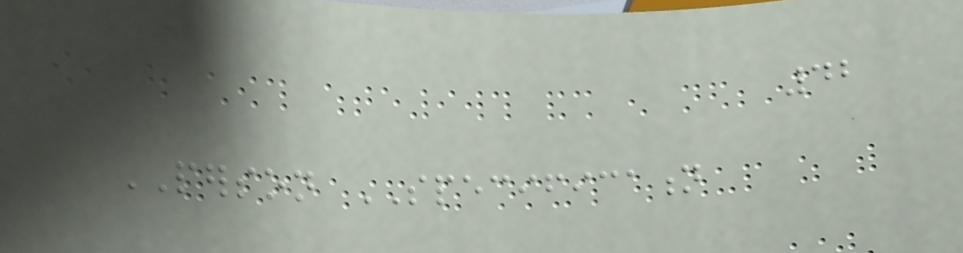42
PERSON SPECIFICATION
